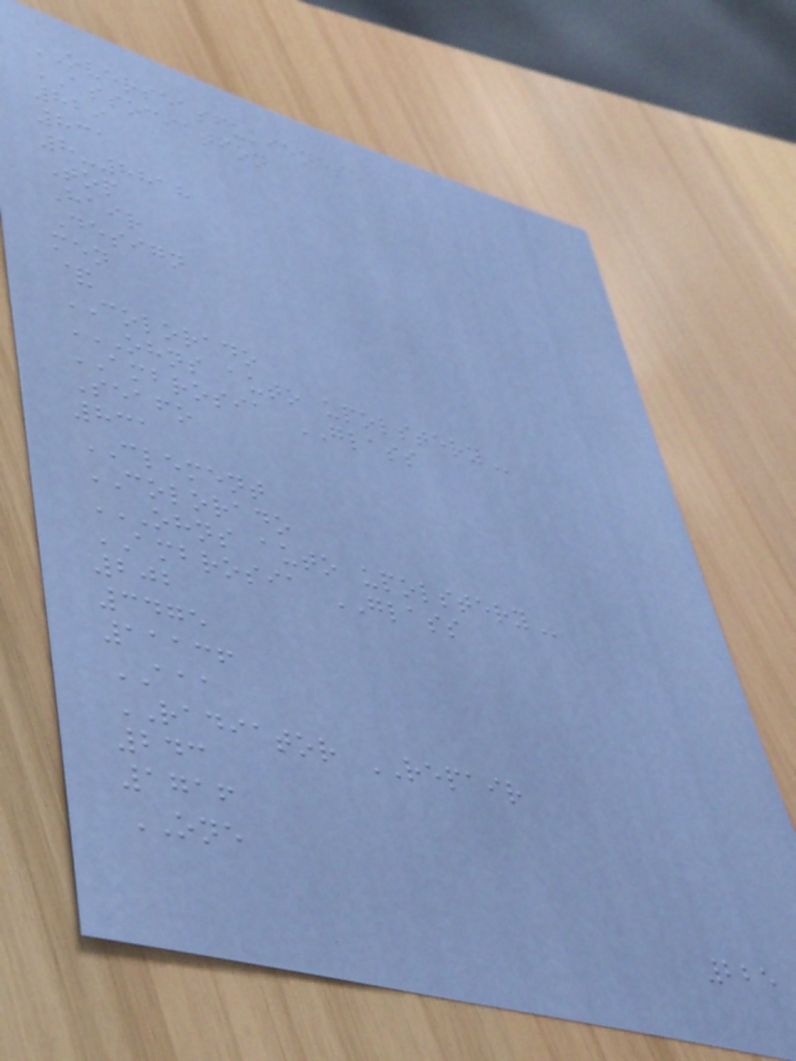OVERSEASFUKIENESE
ASSOCIATION
829
831
8-8818
Top
Hair
Design
men
&
COLORADO
OHNS AUTO UPOLSTERY
AMBROSIA GLASS
Seafo
831
CLEMENT
COLORADO
OHNS AUTO UPOLSTERY
AMBROSIA GLASS
202
3475
11136
AAA
RADIATOR REPAIR
243
1716
ONE
225
